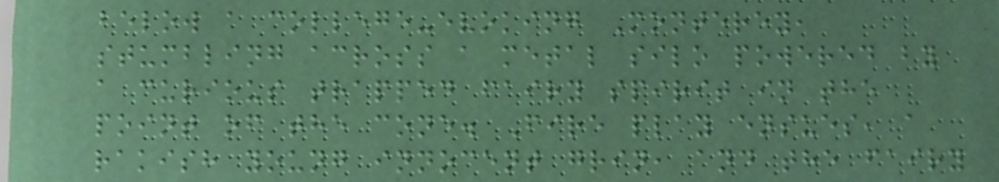below a college-evoking Monterey,
stumbling across a metal silo powered by
a curious trapped fairy spirit in the
point of the cone. Fire play ensues, a
rakish young innocent grin, and the fairy
